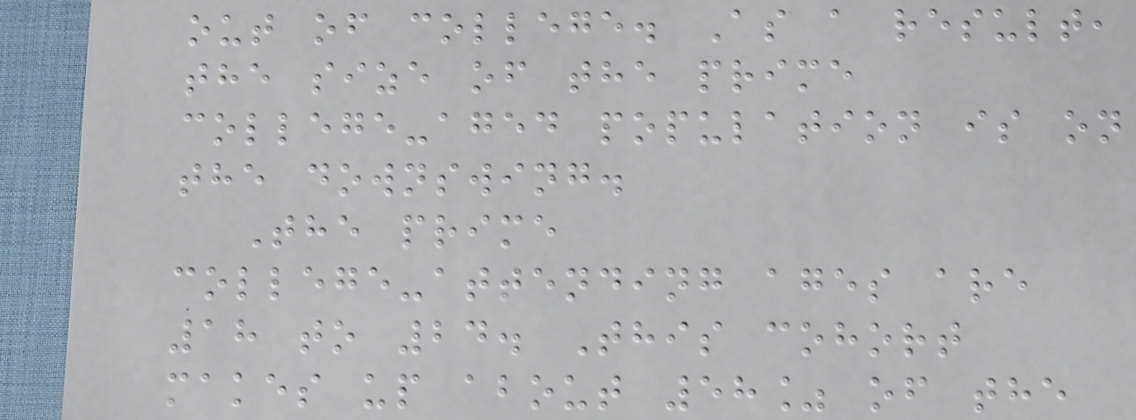out of college. As a result,
the size of the prime
college-aged population is on
the downswing.
The prime
college-attending ages are
18 to 24. This cohort
makes up about 58% of the
